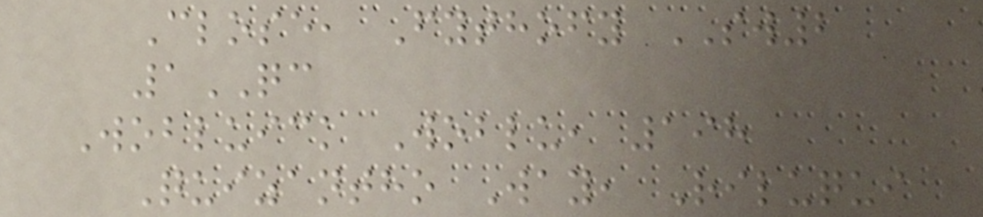Close, Fythofy SW2
1QC
Wobluick Woblu, 198
Quizantho Way, Riluqui
